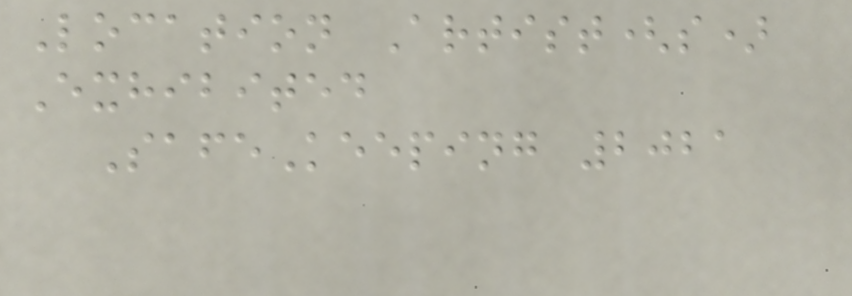Location Artist(s)
Exhibited
SafeKeeping 2021
